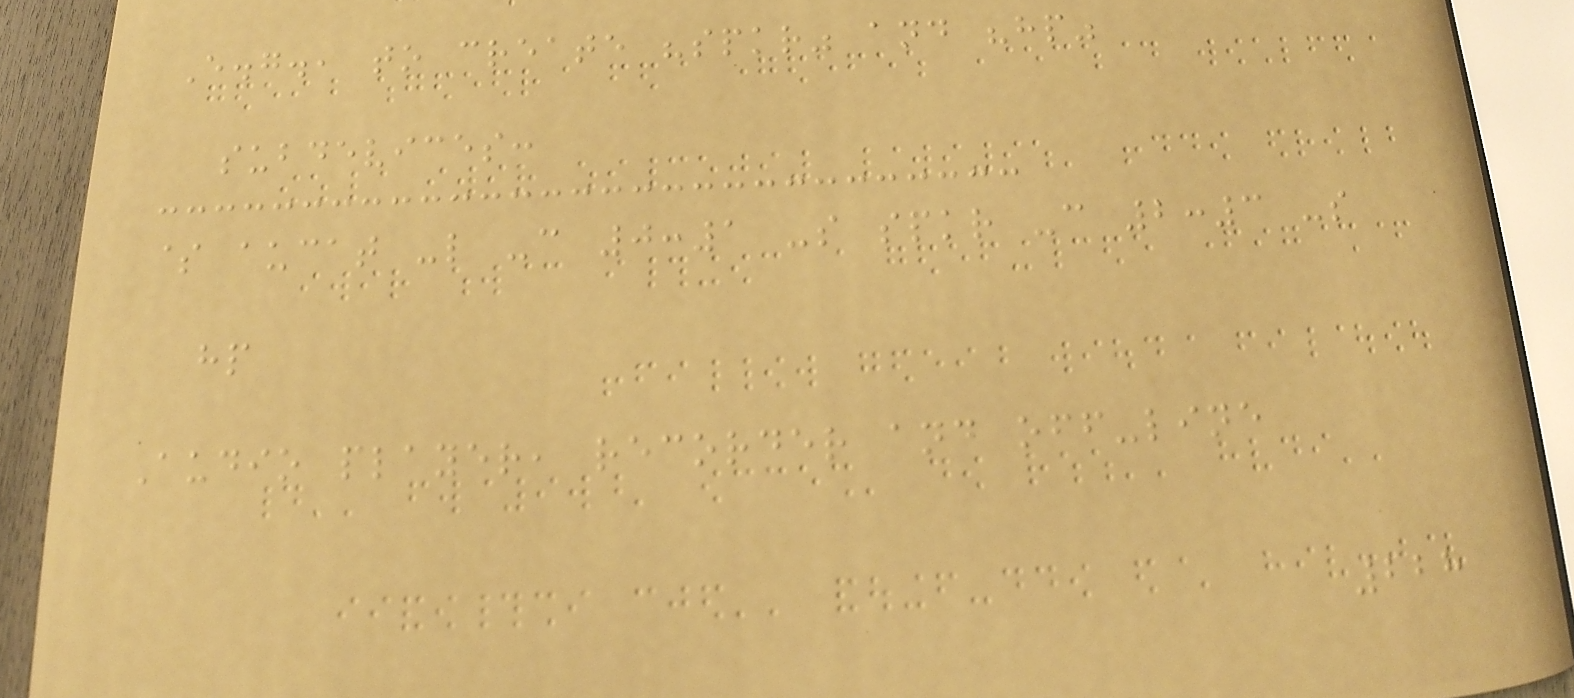E.g., to create "spkr" and "hp"
subdevices:
$ aucat -l -c 0:1 -s spkr -c 2:3 -s
hp
Audio player, recorder and off-line
228
